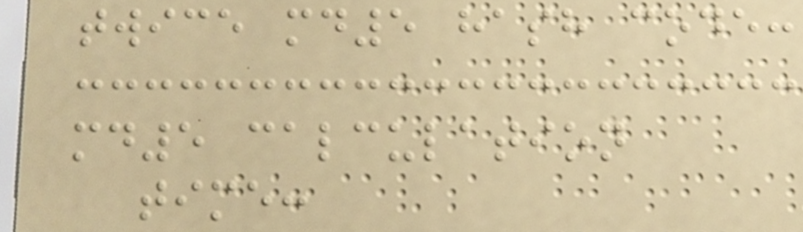twice md5 hash code:
md5 calculation
time:
